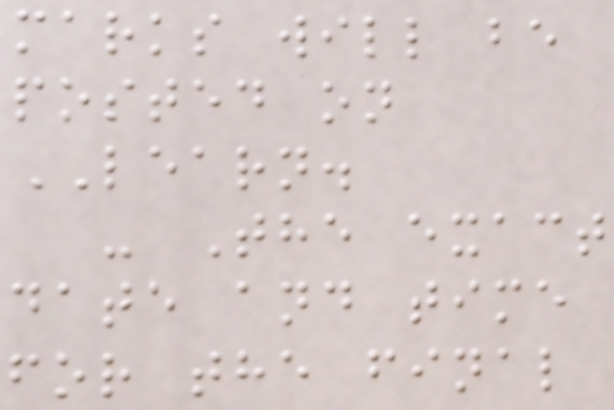marks will be
posted on
LEARN.
- The exact
date and time
for the final
